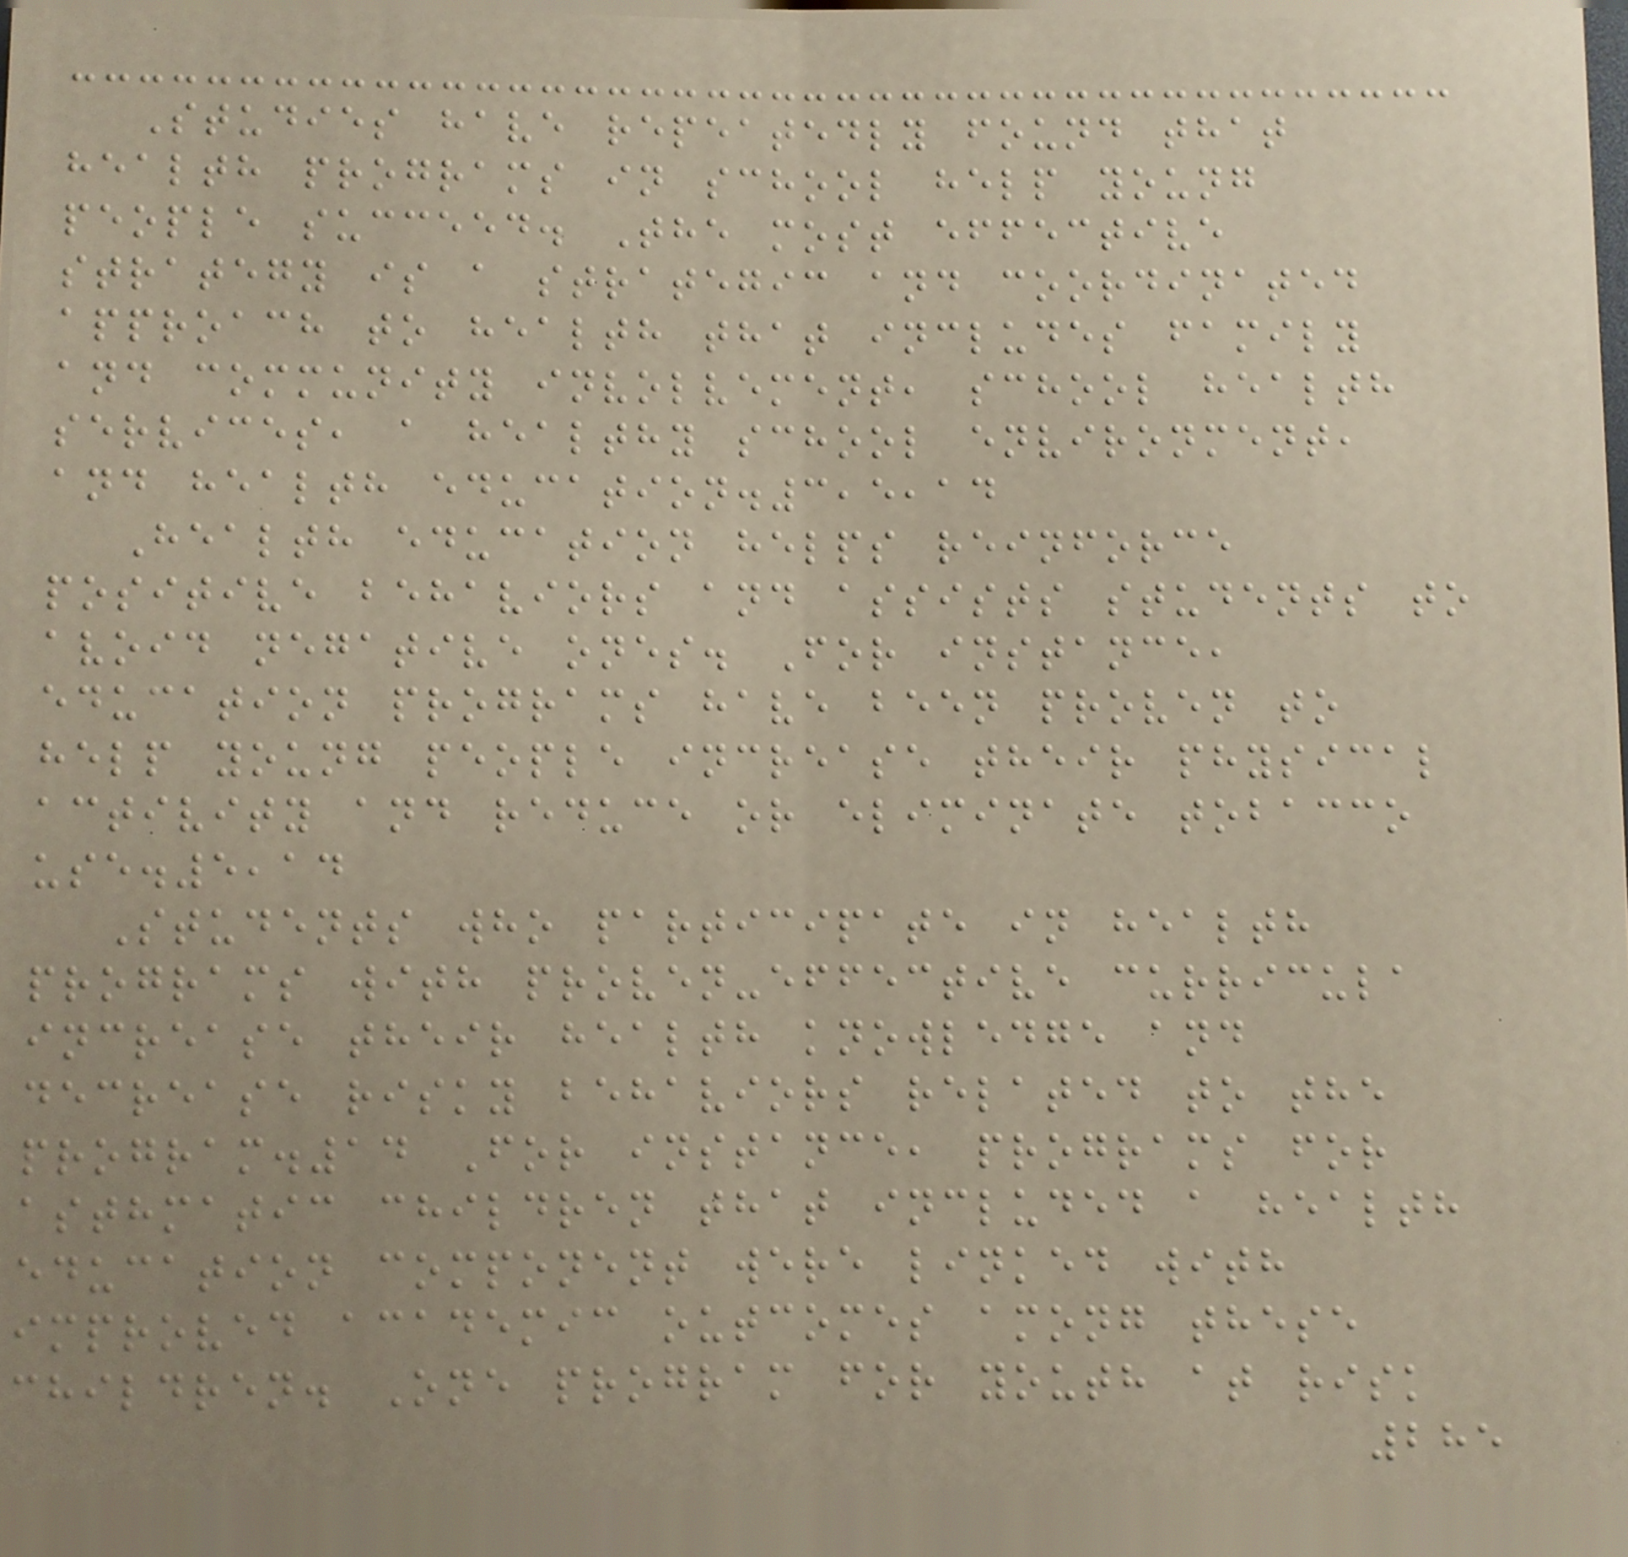Studies have repeatedly found that
health programs in school help young
people succeed. The most effective
strategy is a strategic and coordinated
approach to health that includes family
and community involvement, school health
services, a healthy school environment,
and health education.3,5,14
Health education helps reinforce
positive behaviors and assists students to
avoid negative ones. For instance,
education programs have been proven to
help young people increase their physical
activity and reduce or eliminate tobacco
use.5,14
Students who participate in health
programs with proven-effective curricula
increase their health knowledge and
decrease risky behaviors related to the
program.14 For instance, programs for
asthmatic children that included a health
education component were linked with
improved academic outcomes among these
children. One program for youth at risk
285
